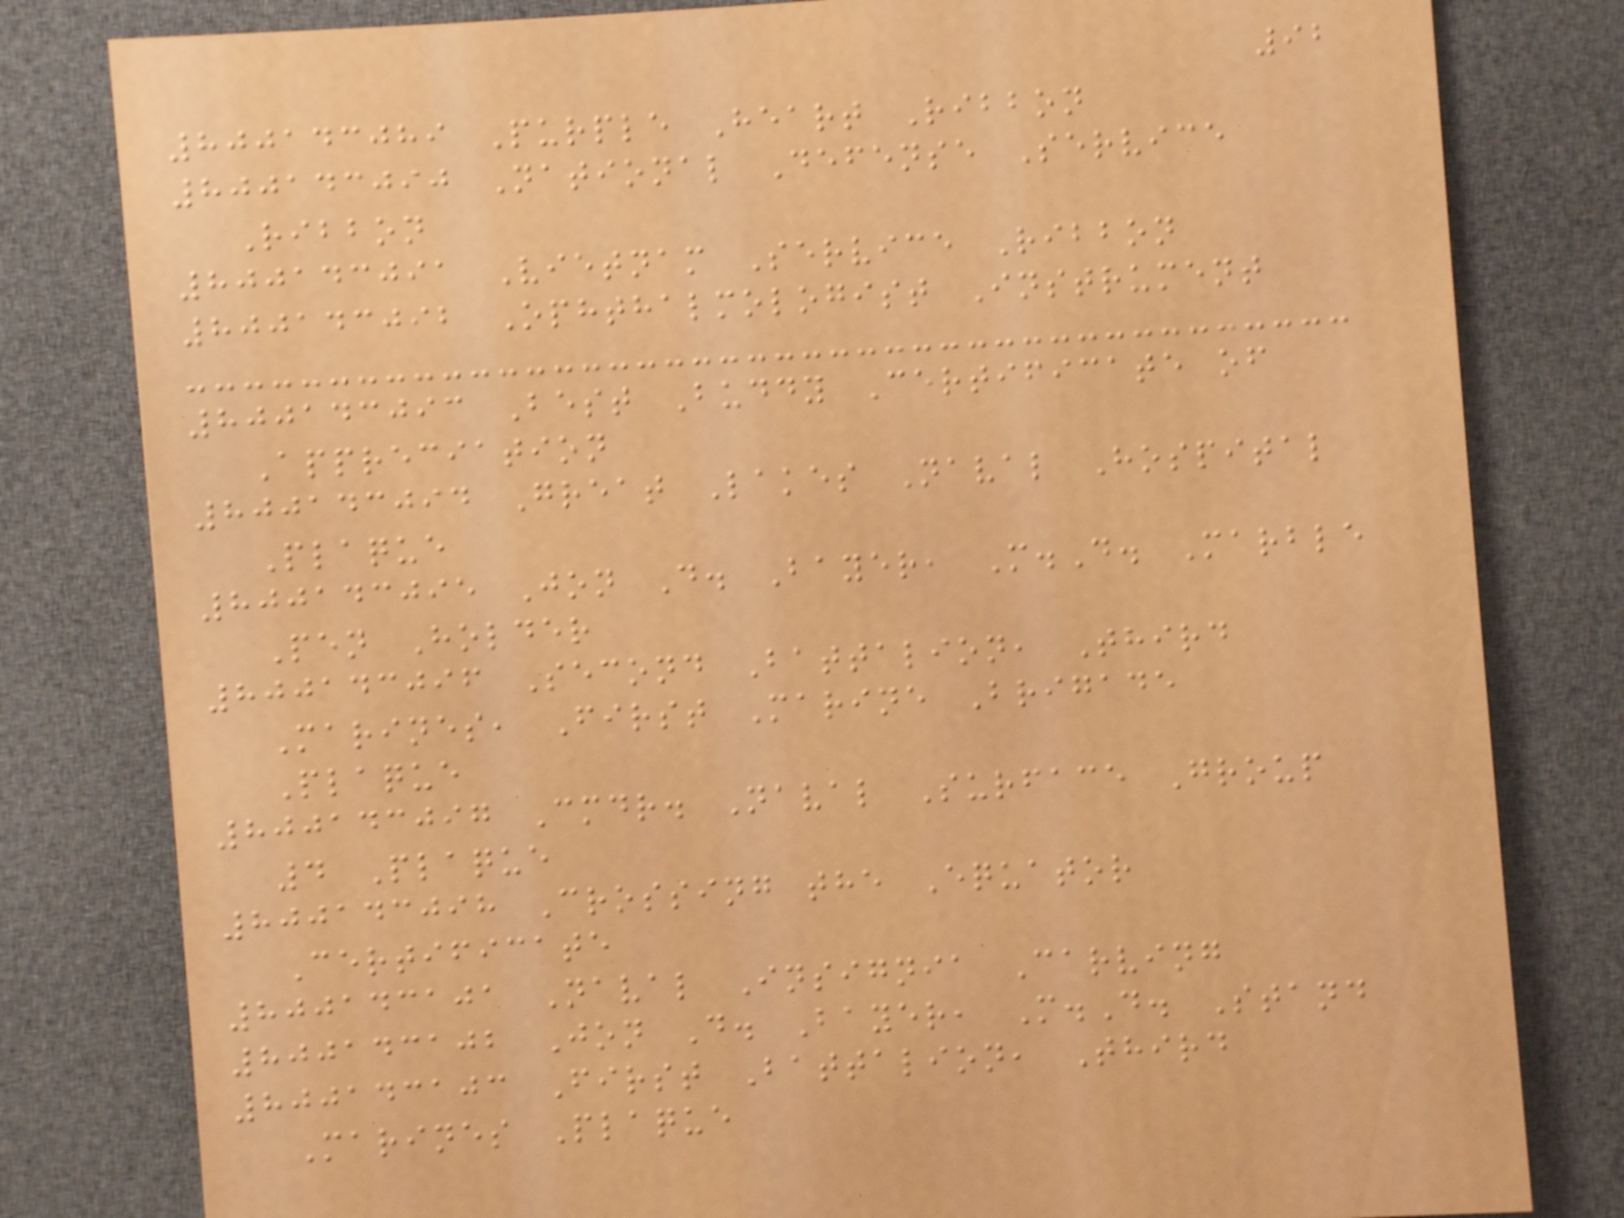92
800143089 Purple Heart Ribbon
800143090 National Defense Service
Ribbon
800143091 Vietnam Service Ribbon
800143092 Ophthalmologist Instrument
800143093 Best Buddy Certificate of
Appreciation
800143094 Great Lakes Naval Hospital
Plaque
800143095 Jon D. Bayer, M.D. Marble
Pen Holder
800143096 Second Battalion, Third
Marines, First Marine Brigade
Plaque
800143097 Cmdr. Naval Surface Group
4 Plaque
800143098 Crossing the Equator
Certificate
800143101 Naval Insignia Carving
800143102 Jon D. Bayer, M.D. Stand
800143103 First Battalion, Third
Marines Plaque
